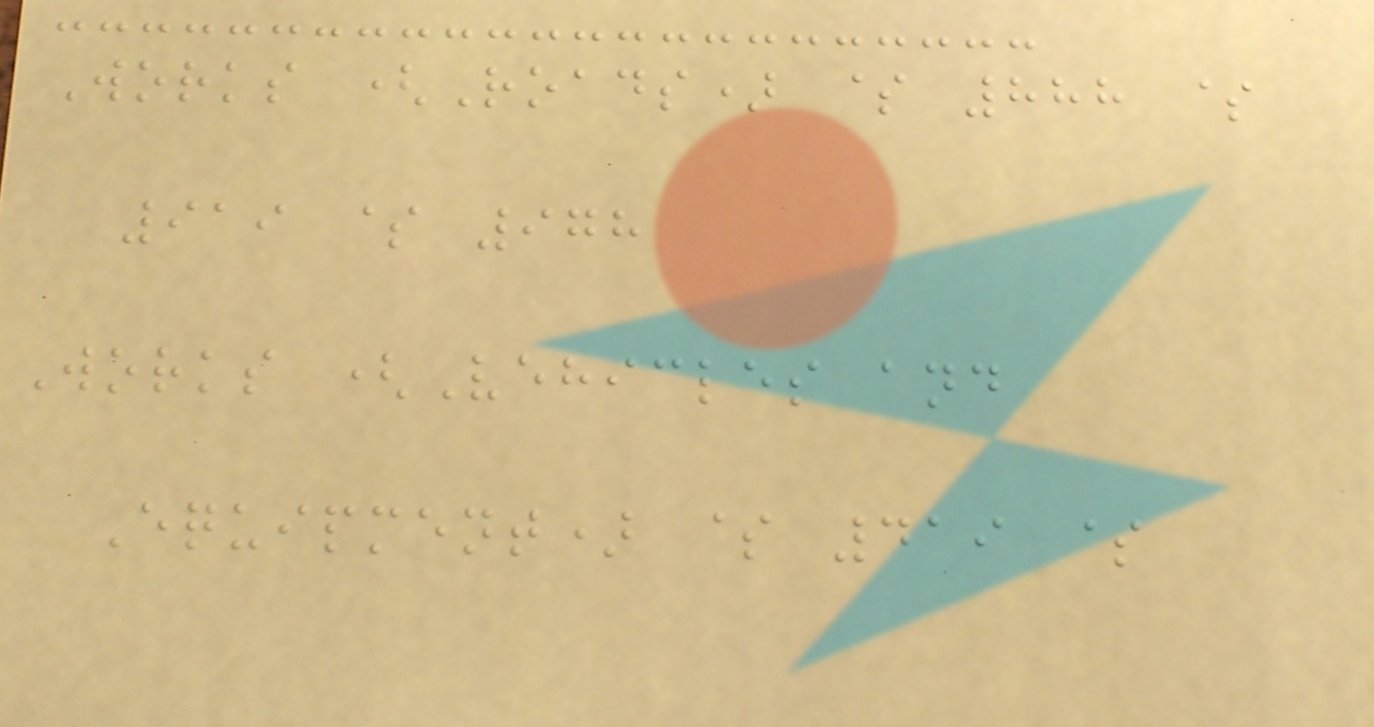Works (Roads) $ 888 $
919 $ 978
Works (Vehicles and
Equipment) $ 419 $
